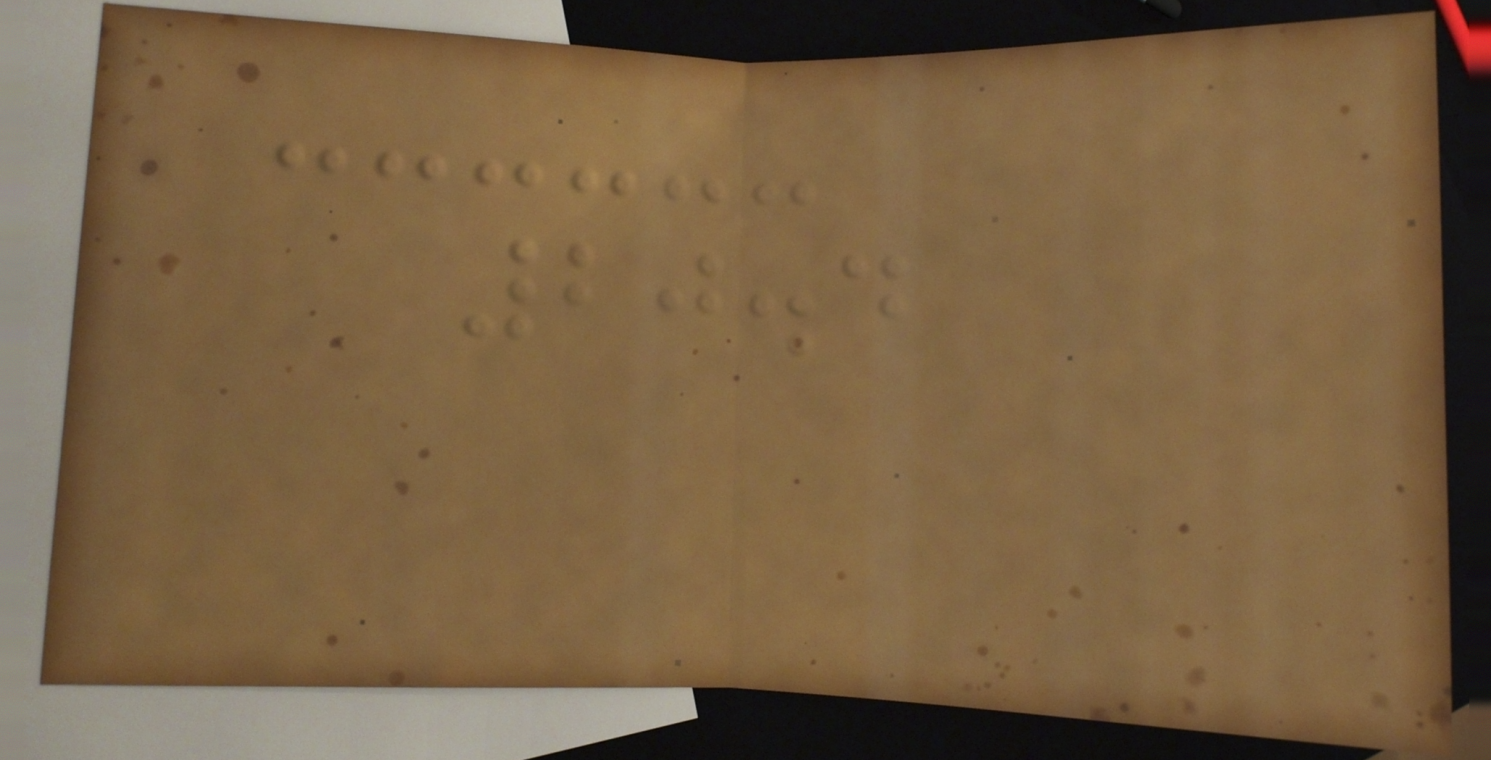20.4
